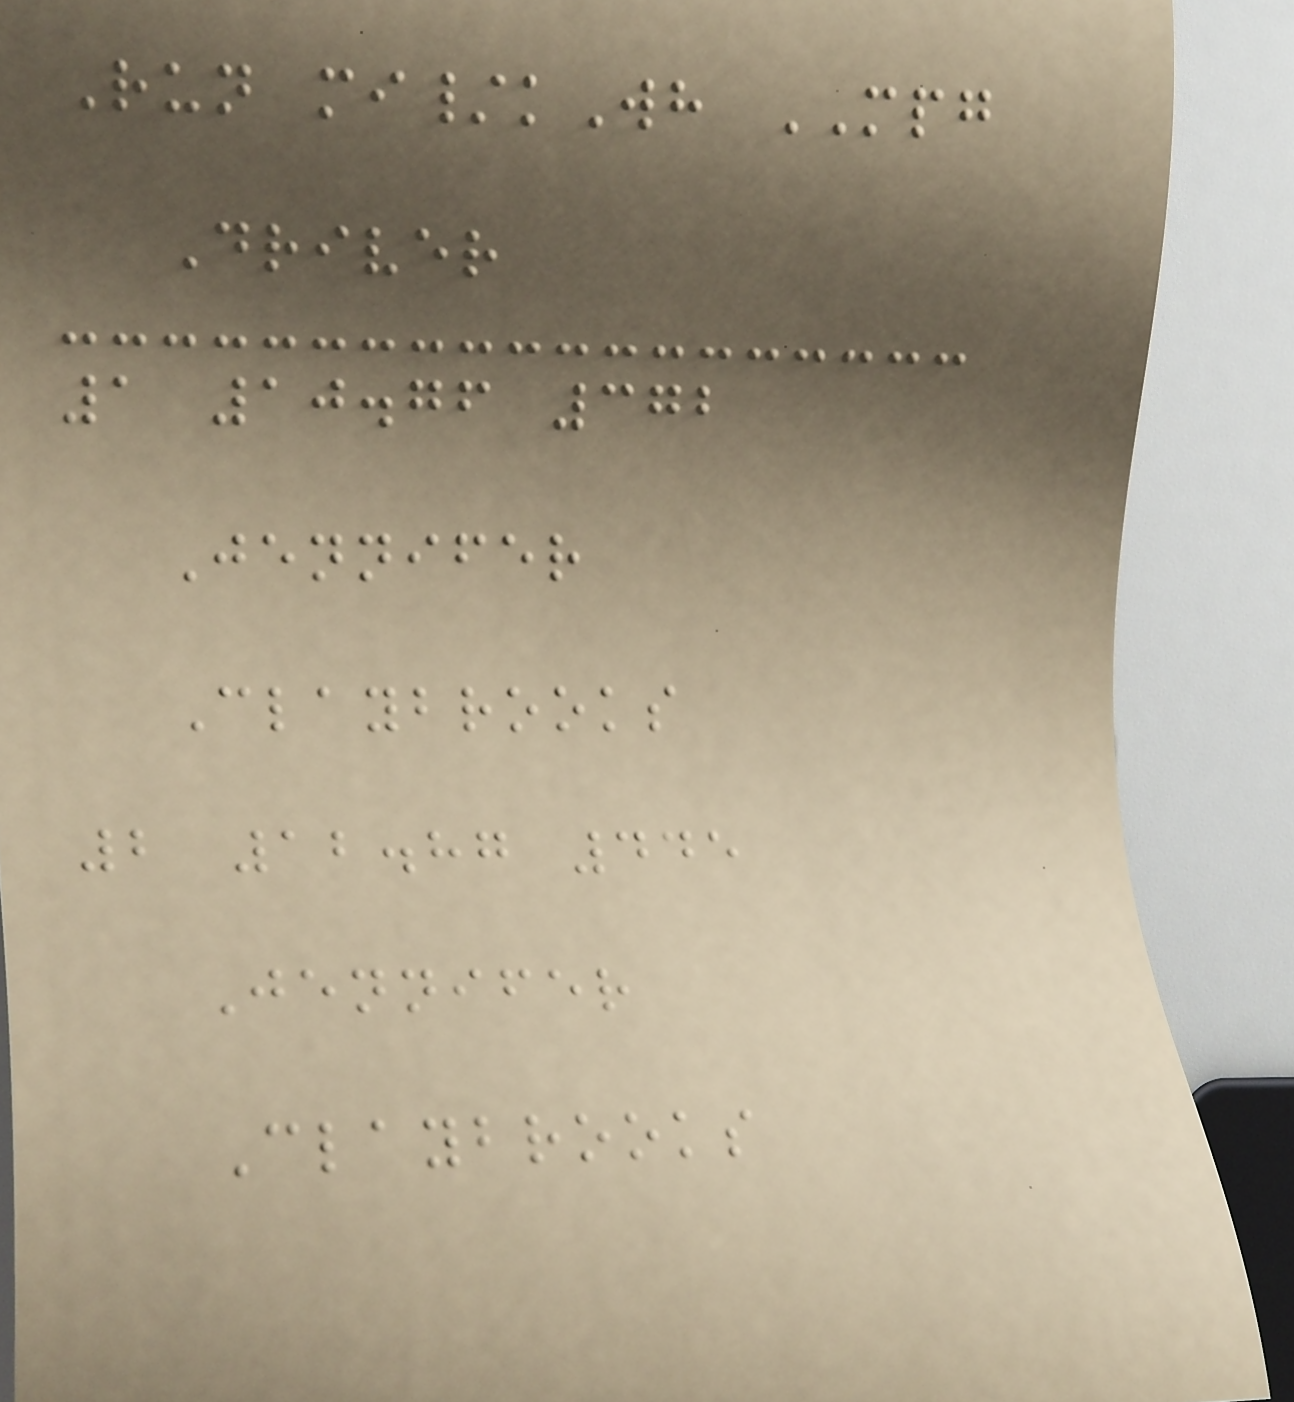Run mi/kWh MPG
Driver
1 10.76 372
Jennifer
Claybrooks
2 12.87 445
Jennifer
Claybrooks
